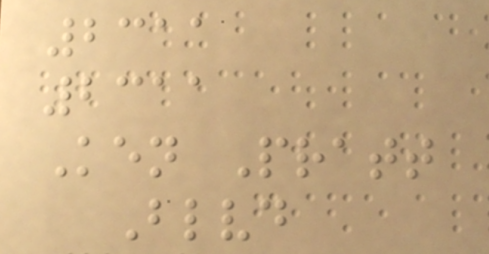2311
2311
Ken Pratt
Blvd
